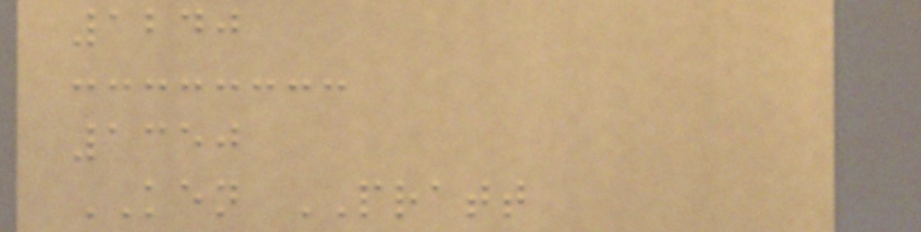1240
1350
KEN PRATT
